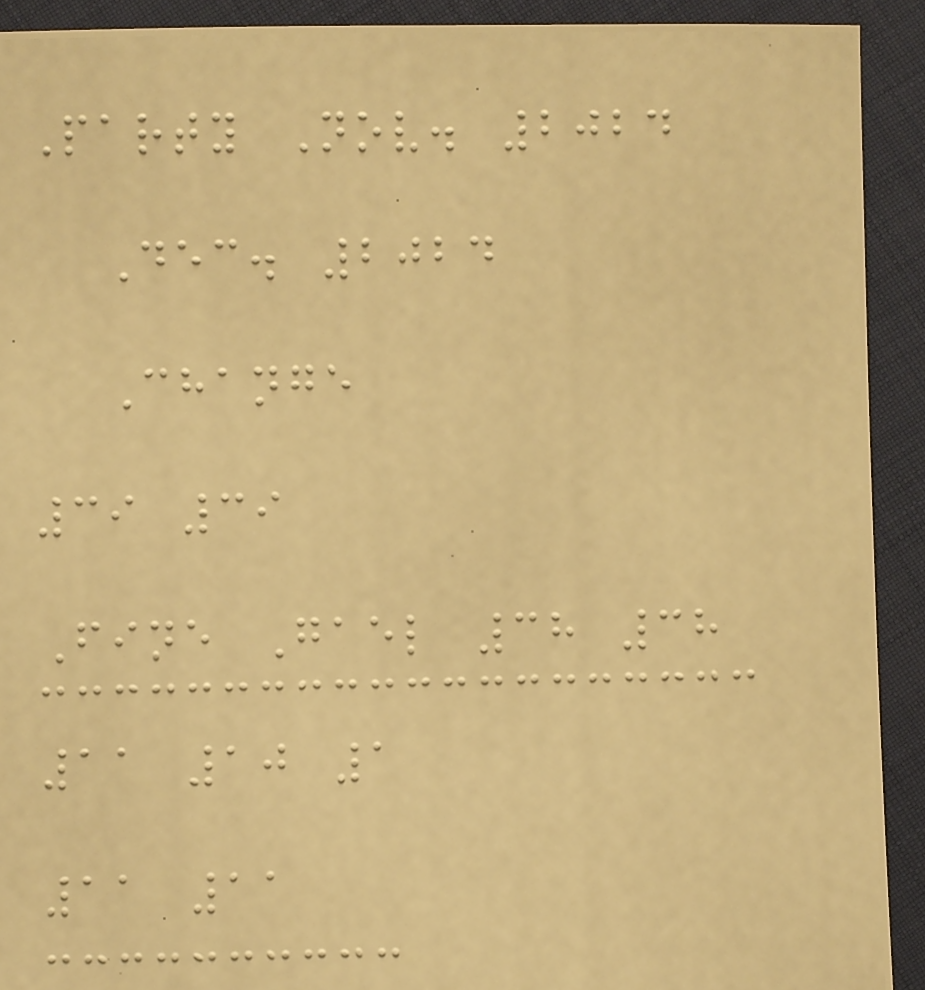Party Nov. 2024
Dec. 2024
Change
39 39
Fine Gael 38 38
11 10 1
11 11
